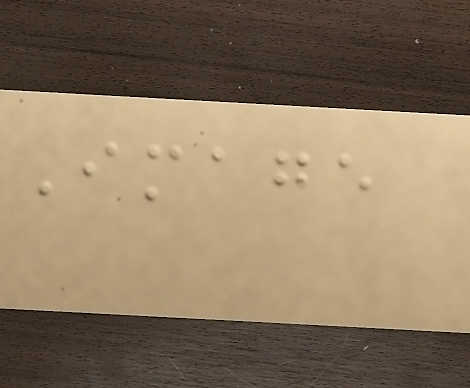Image
